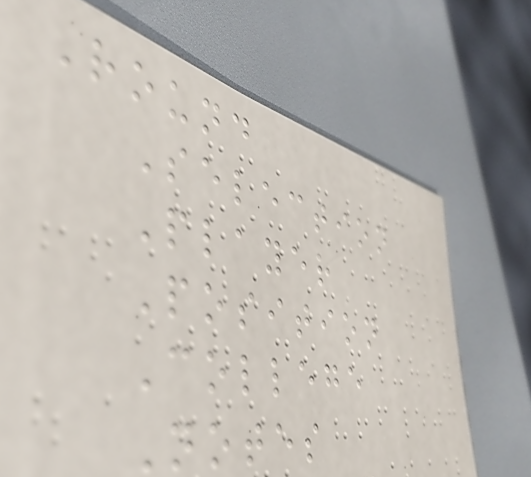Round
Selection
Player
Position
College
Notes
